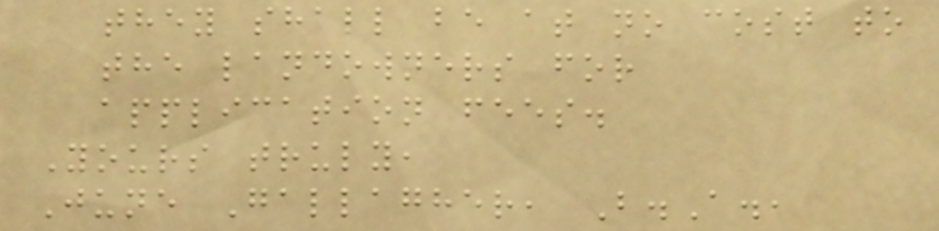they shall be at no cost to
the landowners for
application fees.
Yours truly,
June Gallagher, B.A.,
